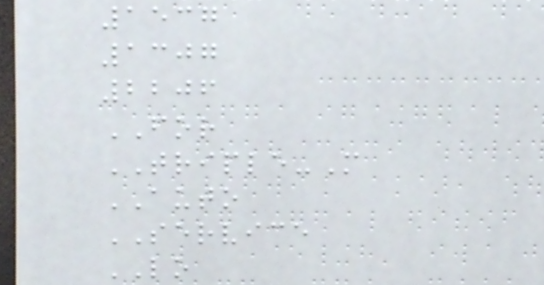1537
1307
2206
FOR
TRIPLE-M
AUTO
SERVICE
LO
